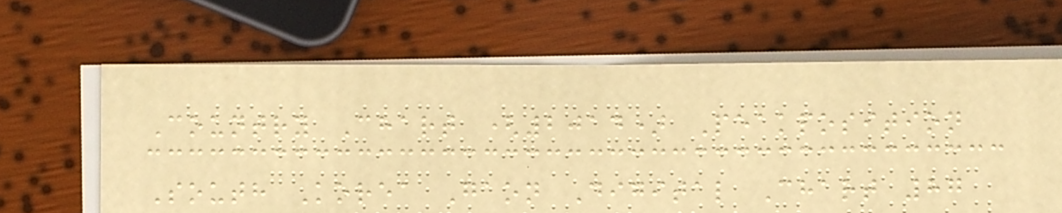Country Chart (2014) Peakposition
South Korea Gaon Digital Chart 87
